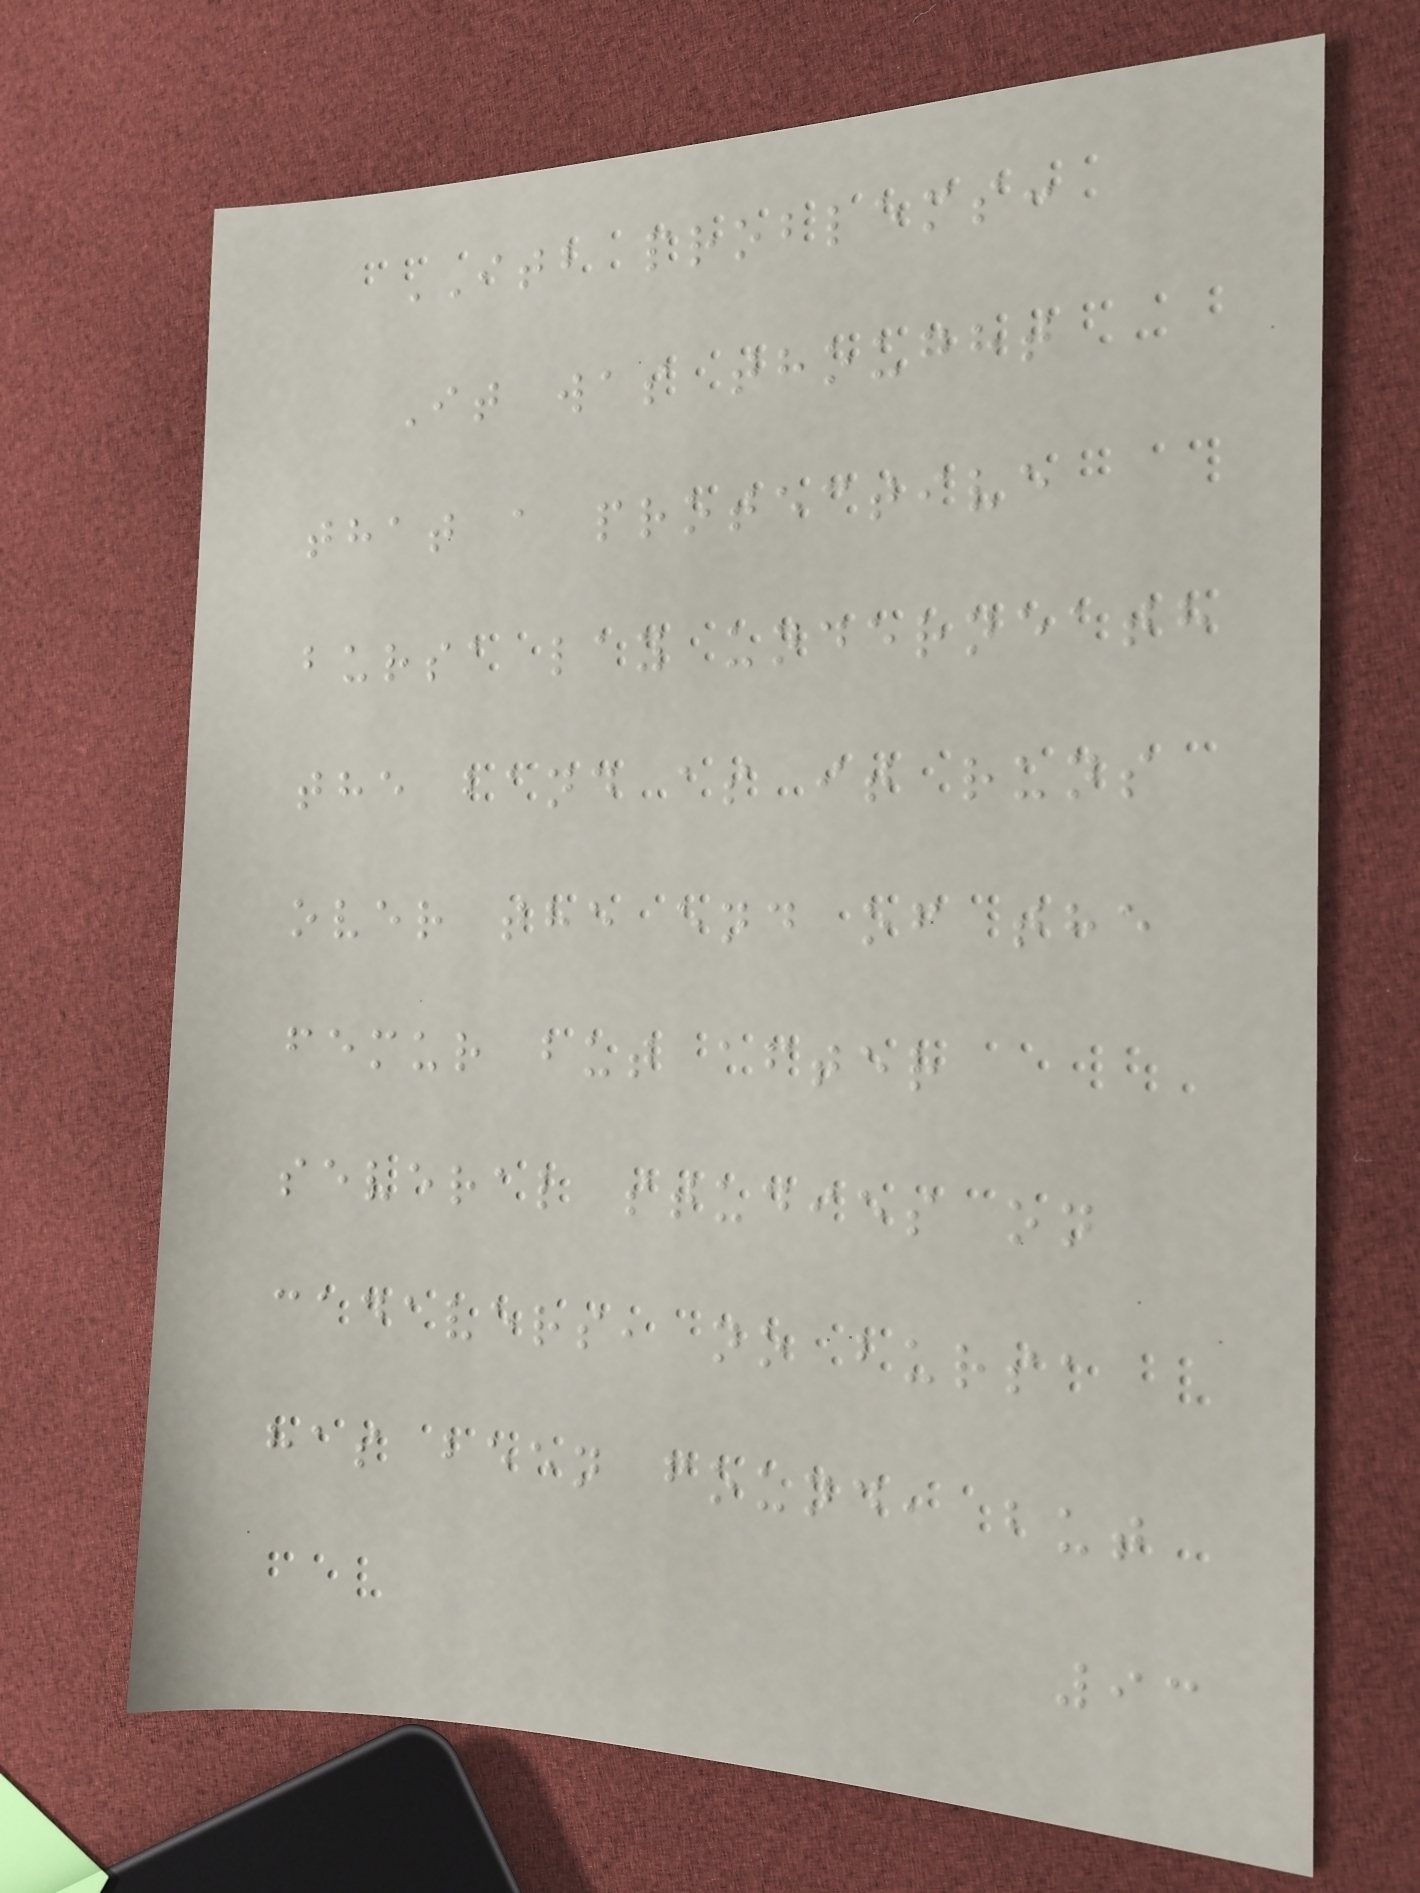ITB problems:
It was thought
that a protective
bursa lay underneath
the band as it runs
over the end of the
femur but after
several studies on
cadavers, no bursa
has been found, but
93
